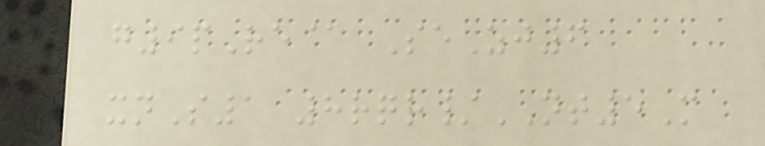g9pRe@ SeZj6
xnS1 8rqr/NT5M
